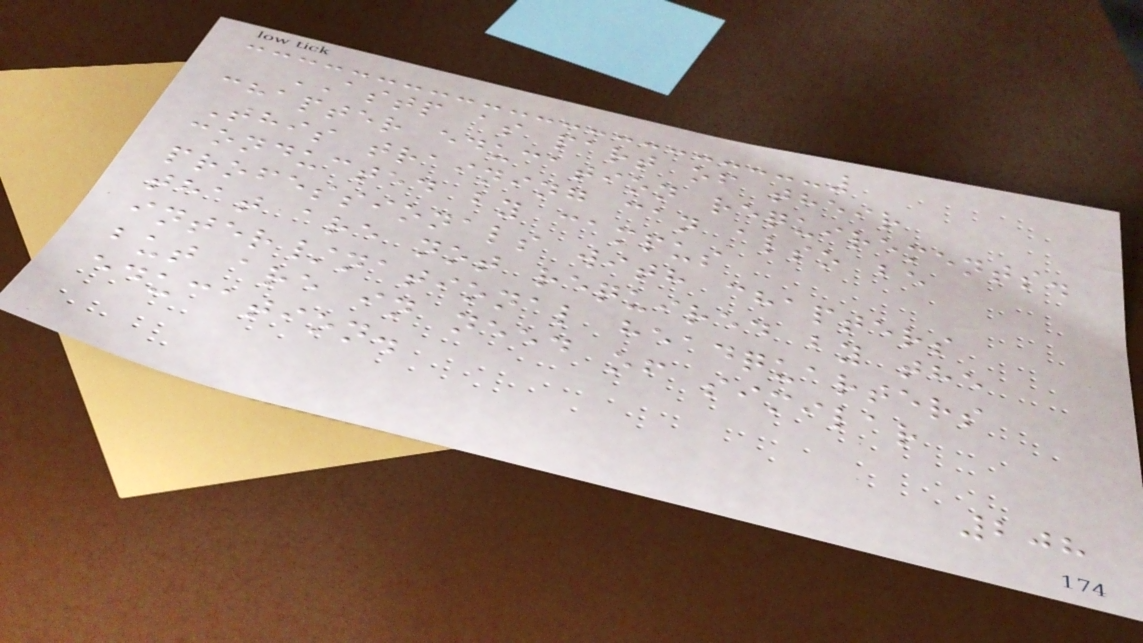ASTP as part of their
chapter education requirements.
This training can also be
conducted by campus
professionals with chapters
that are not required by the
inter/national headquarters
but are in need of similar
education.
208
